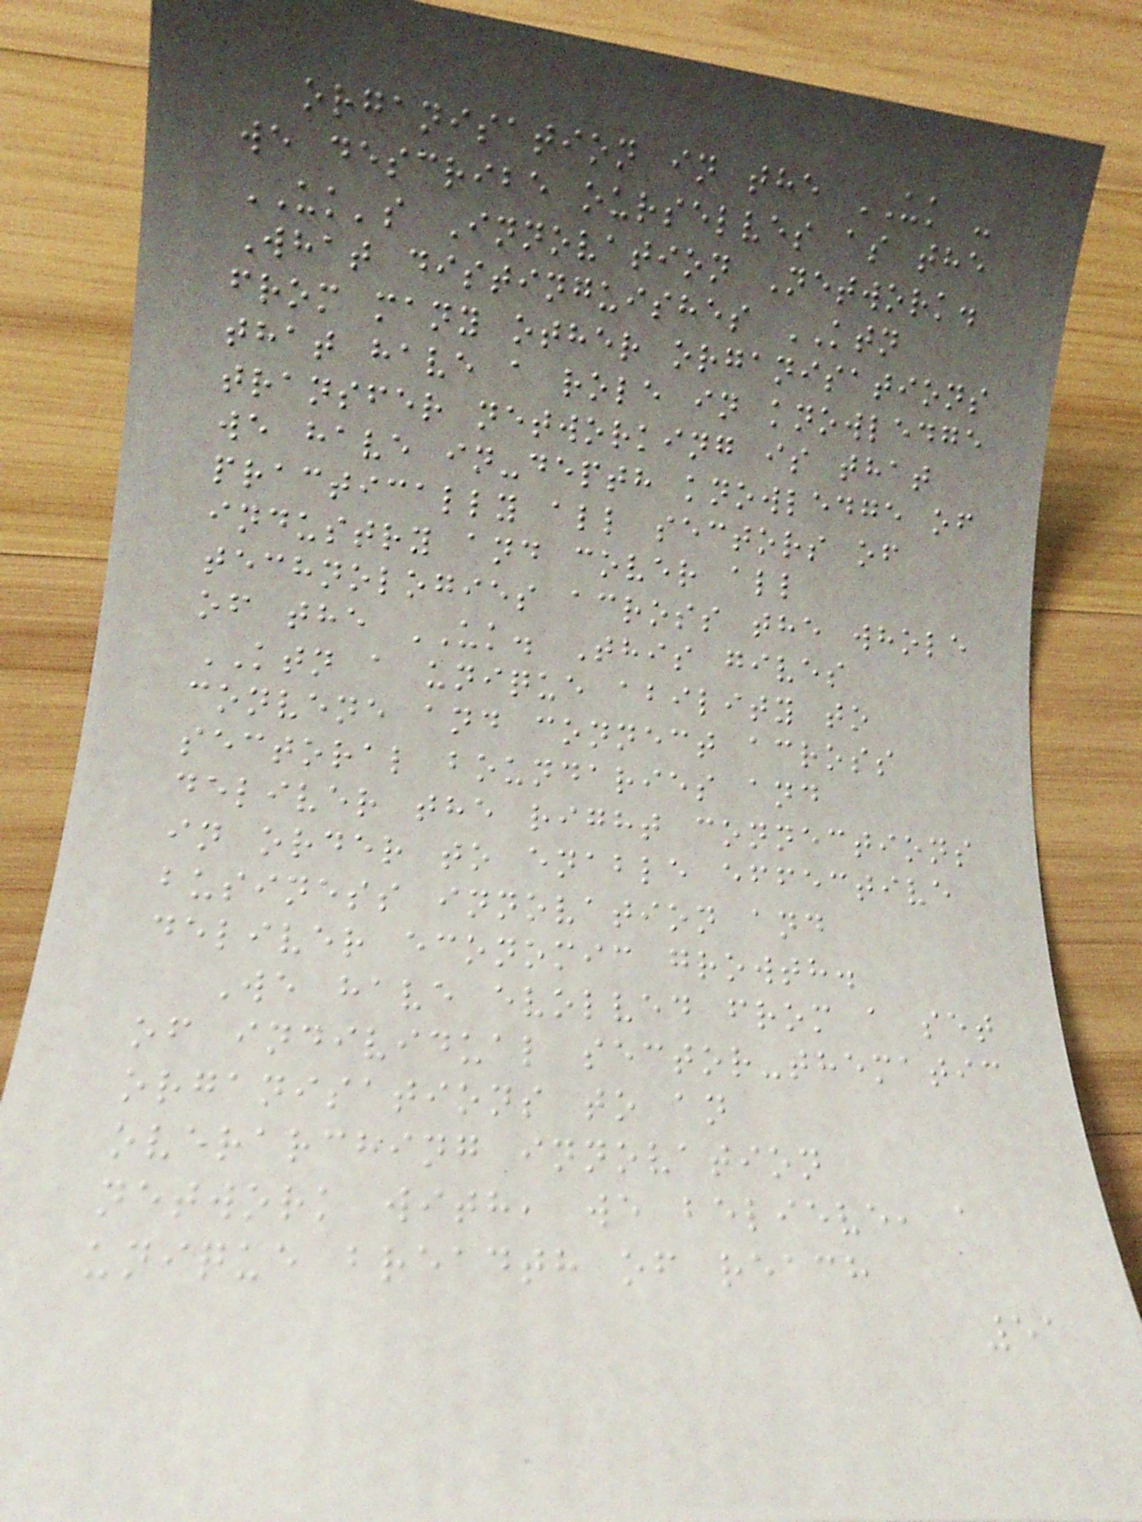organisation in the UK -
we describe ourselves as the
UK's Innovation Network.
What distinguishes KTN
from many other organisations
that have a role in knowledge
transfer networking is that
we have in-depth knowledge of
practically all sectors of
industry and cover all
technologies across the whole
of the UK. This gives
KTN a unique ability to
convene and connect across
sectoral boundaries and
deliver the right connections
in order to enable effective
business innovation and
deliver economic growth.
We have evolved from a set
of individual sector-thematic
organisations to an
overarching innovation
network with, we believe, a
unique breadth of reach
51
